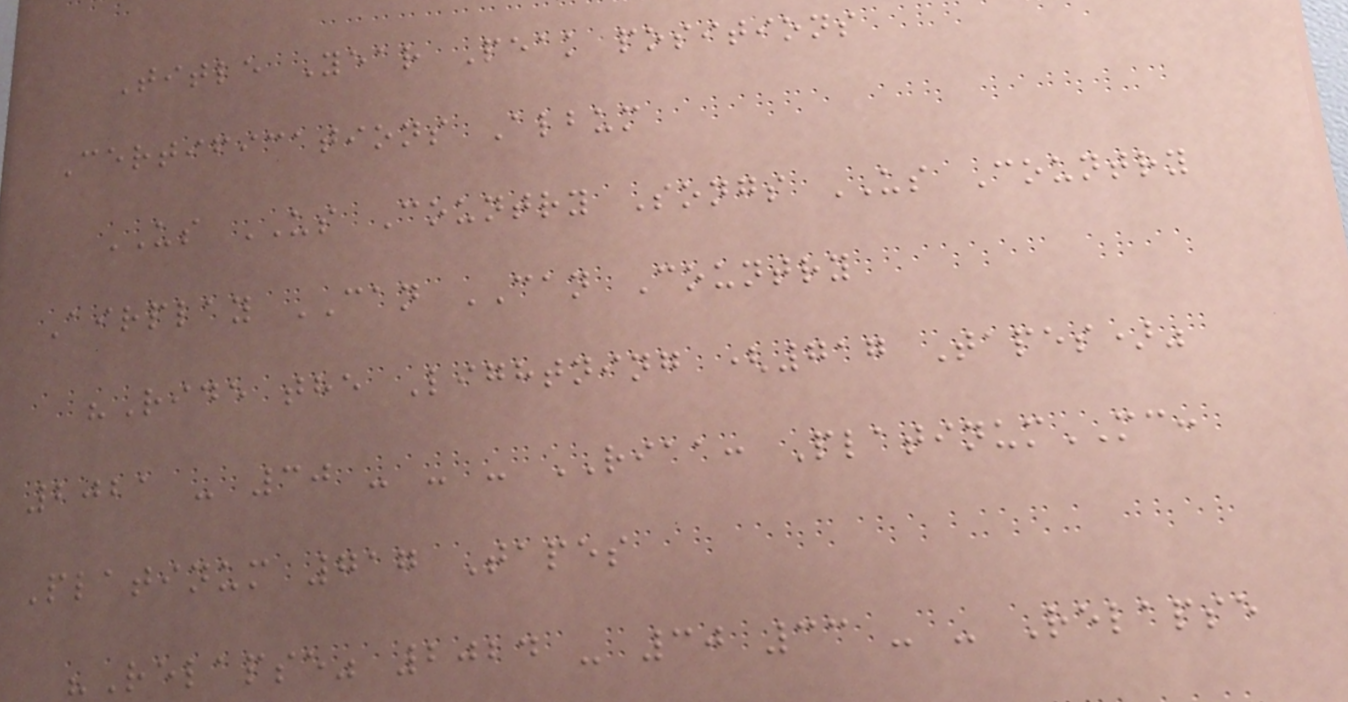Title Year Peak positions
Certifications Album
US US Country Songs US Country
Airplay CAN CAN Country
"Ride the Lightning (717 Tapes)"
2021 - 30 - - - RIAA: PlatinumMC:
Platinum 717 Tapes
"Relapse" 2024 - 30 33 - - Relapse
